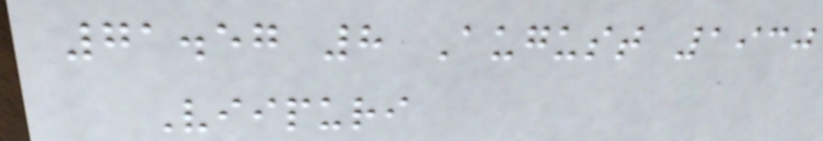71.57 8 August 1930
Viipuri
